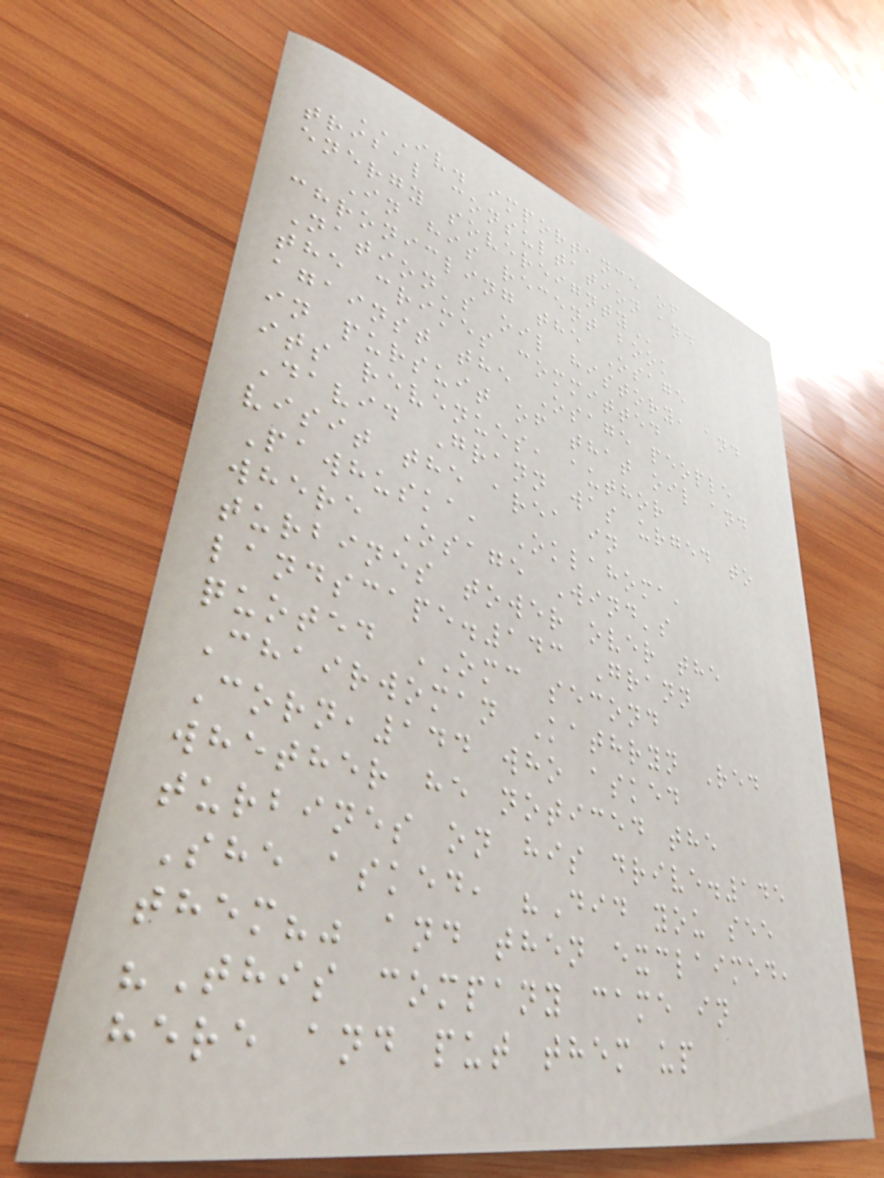IV. IMPORTANCE OF
TRIBAL CONSULTATION AND
ENERGY SOVEREIGNTY
In his recent book
chronicling the Osage
Nation's oil history, and
the crimes committed
against the Osage people
in pursuit of that oil and
its revenues, author
David Grann was urged to
visit the area in
Pawhuska, Oklahoma,
where Osage Wind's
turbines tower over the
landscape.143 Grann
quoted OMC second
Chairwoman Kathryn Red
Corn,144 who asked
whether he noticed the
turbines on his drive.145
She asked, "Did you see
them?" and then exclaimed,
"This company came in
here and put them up
